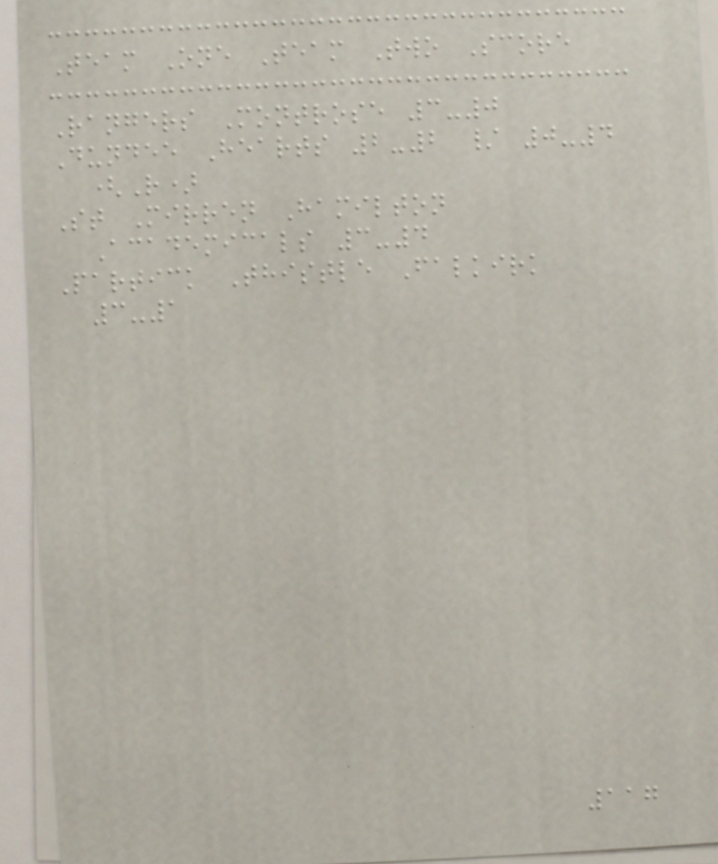Team One Team Two Score
Rangers Montrose 3-0
Dundee Hearts 2-2 / 0-4
(R)
St Mirren Hamilton
Academicals 3-4
Partick Thistle Falkirk
3-1
117
